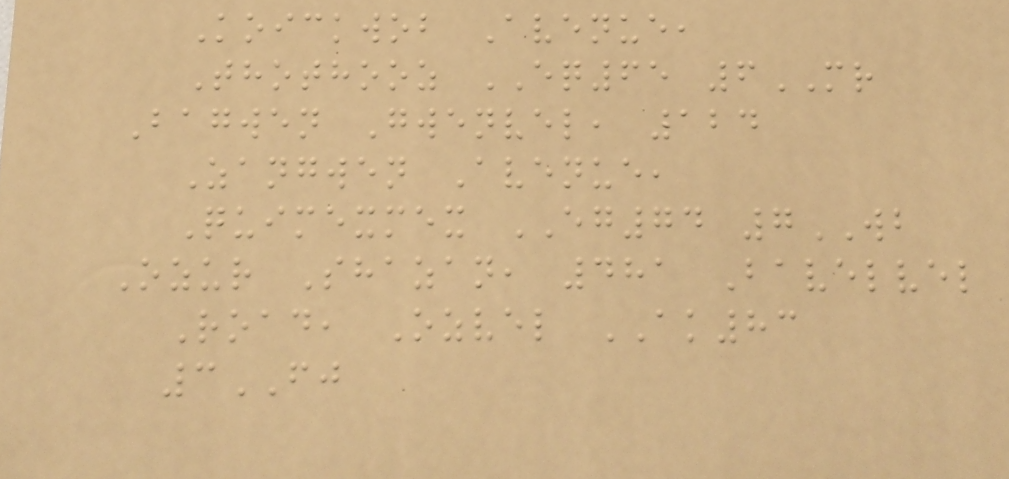Koickwob Avenue,
Thothooz EQ65 6MR
Bagwen Gwenvel, 124
Zangwen Avenue,
Quimexmex EG74 7WB
Ozur Shazan, 481 Bavelvel
Road, Ozvel AK83
3FJ
